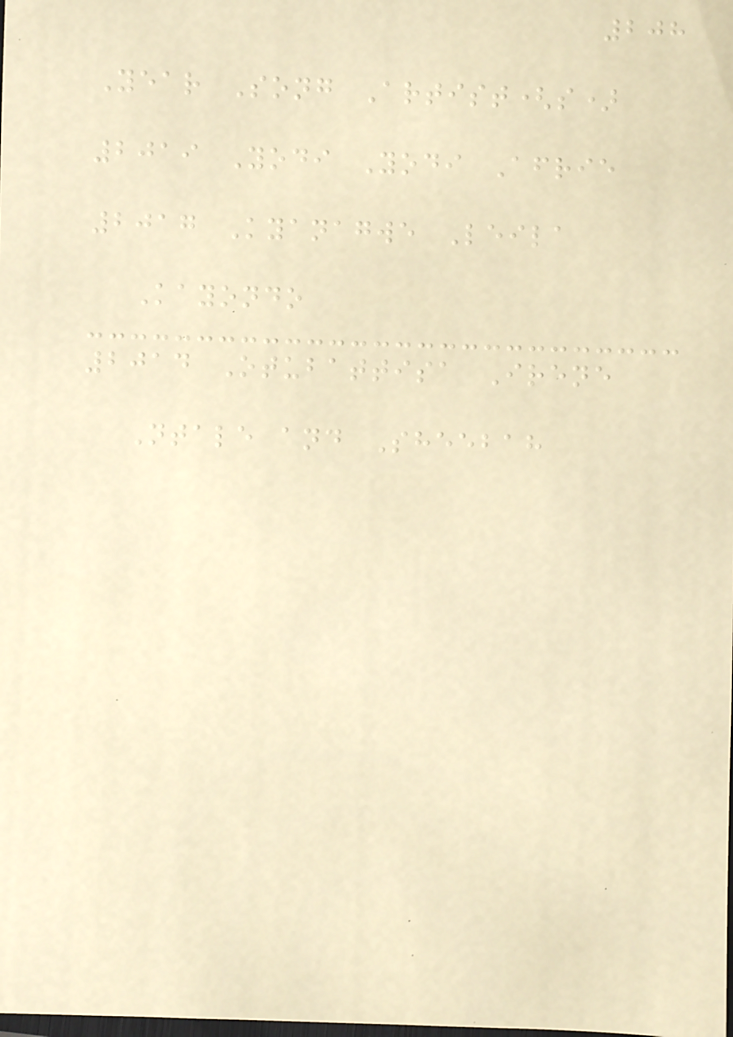208
Year Song Artist(s)
2019 Yodi Yodi Afrie
2017 Kyanagwe Leila
Kayondo
2014 Otubattisa Irene
Ntale and Sheebah
